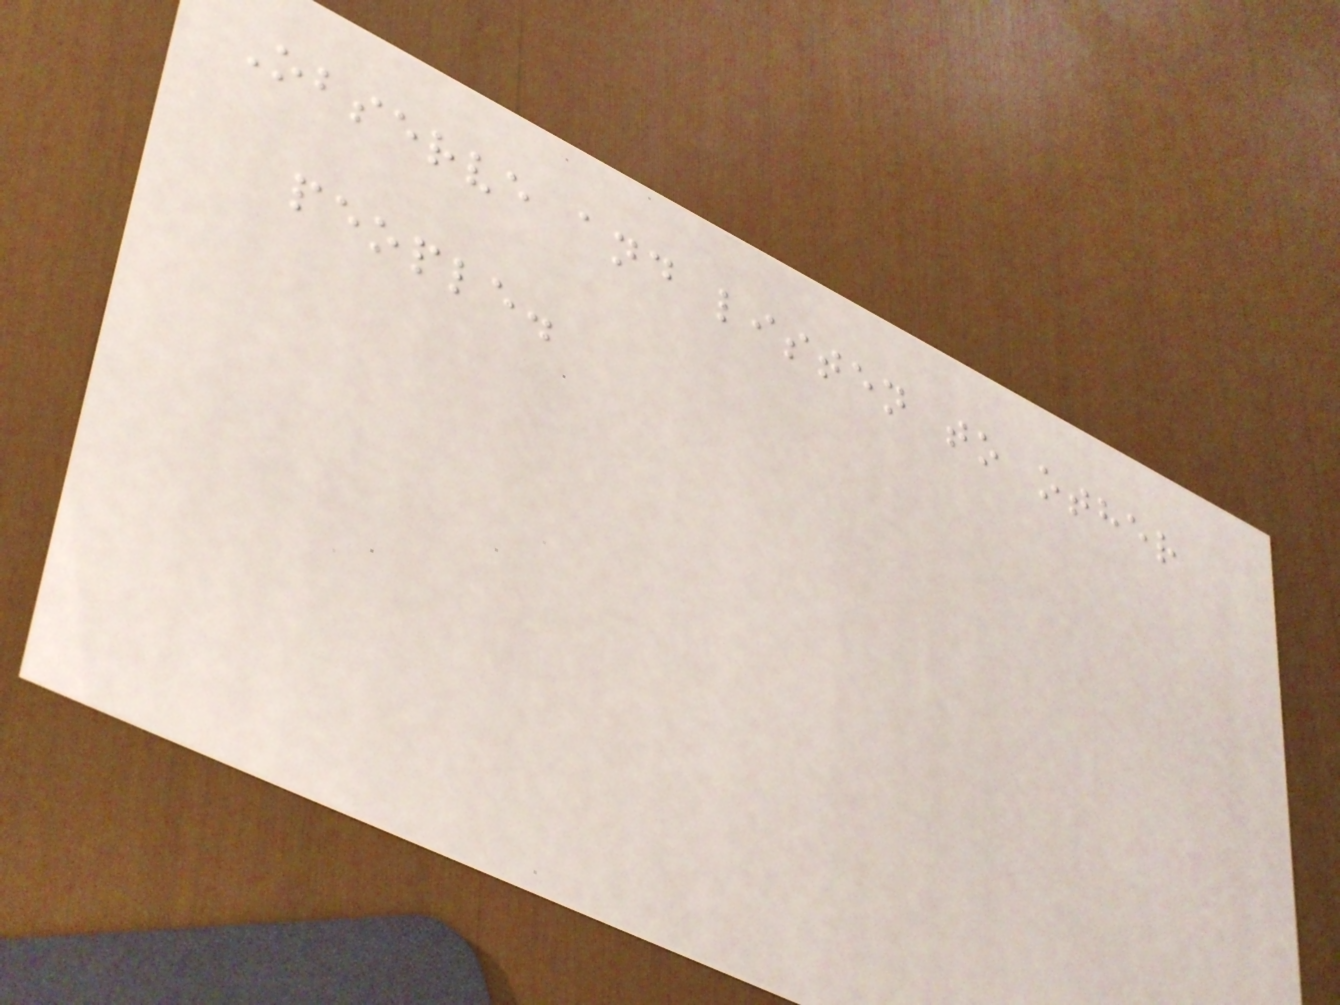Observe and listen to other
people.
